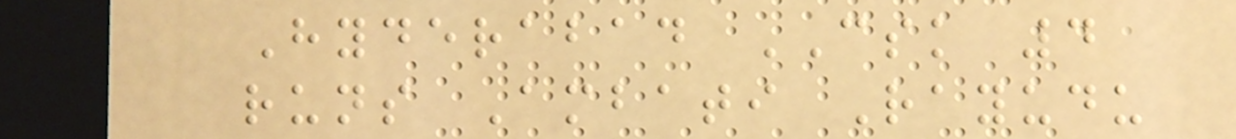Hyderabad CSK 4
runs Ambati Rayudu
